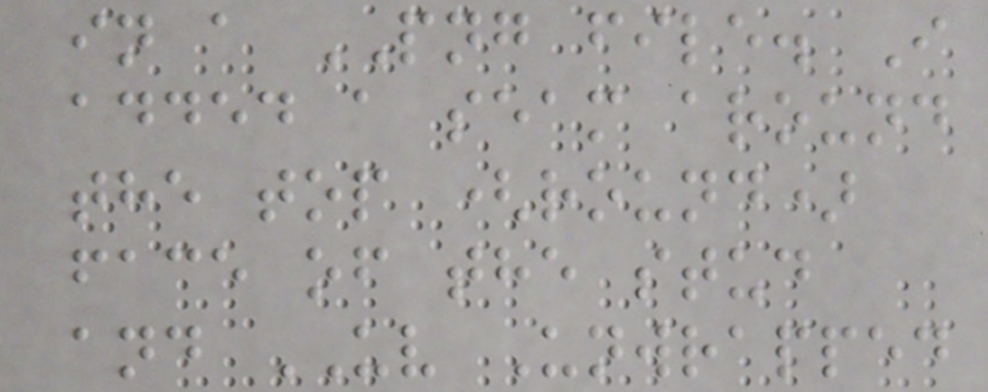in a PNG file. I
added a seam around
the top (round)
face of the stud
and UV Unwrapped
